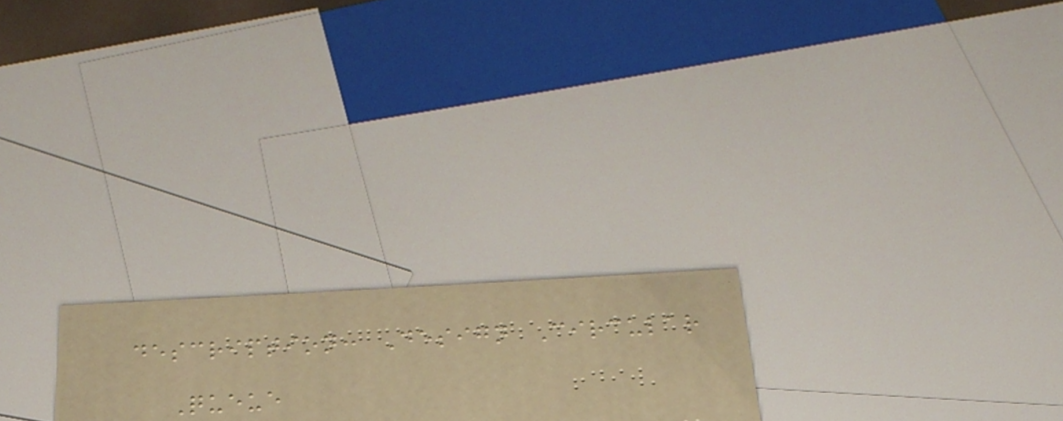description: Design Circular
Queue
